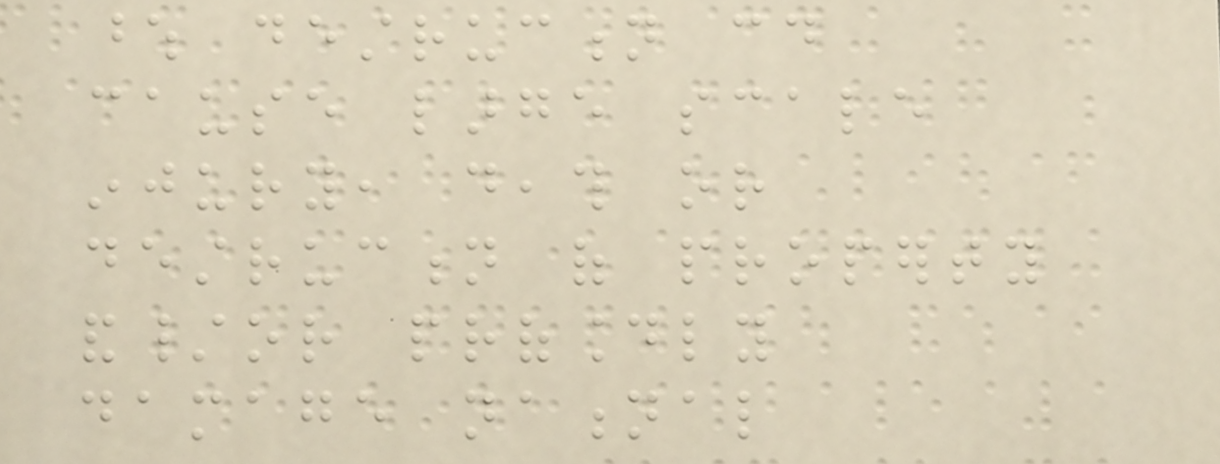whose destruction could
cause large scale
injury, death or
destruction of property
and/or profoundly
damage national
